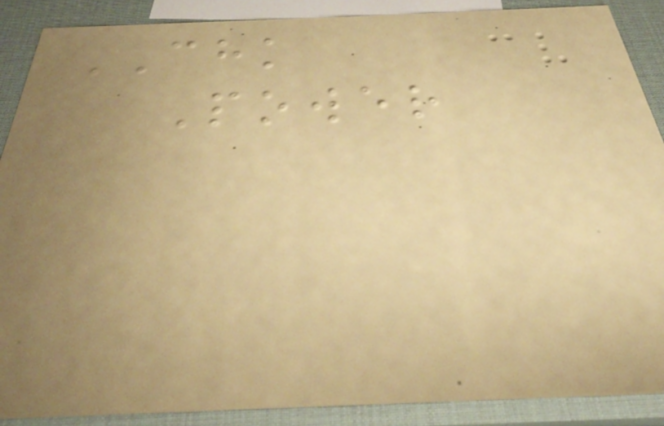CHK
Power
